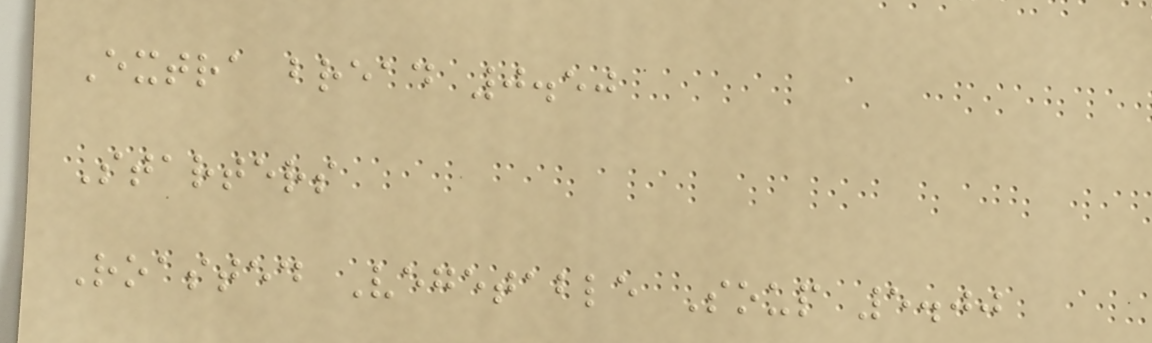Extra bread 0.50
Starters
Roasted Vegetable Soup 5.00
